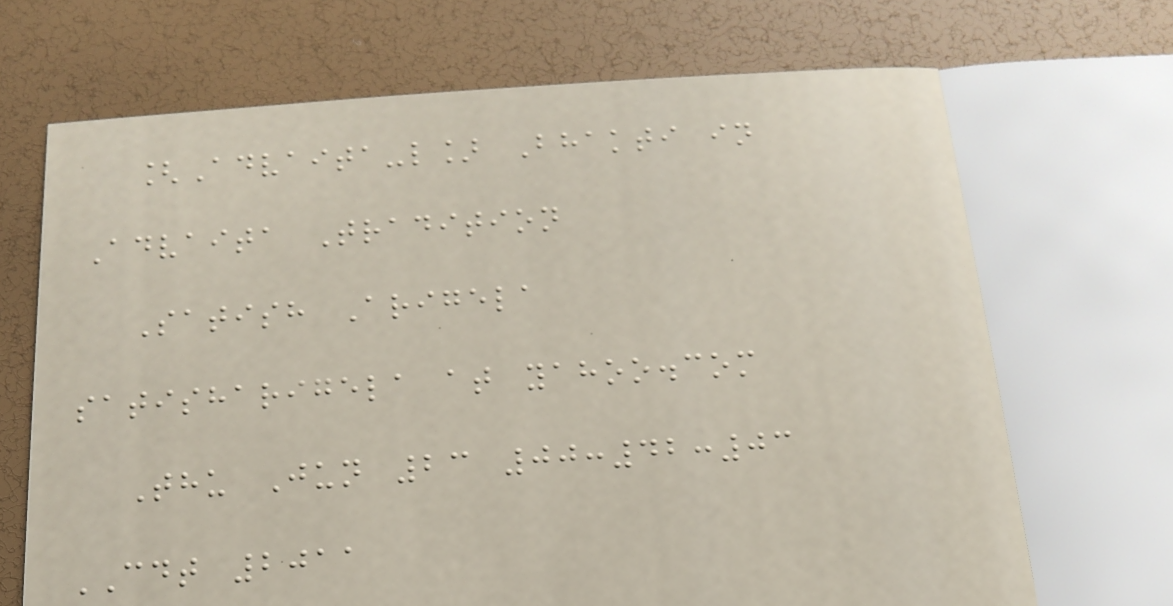[Advaita-l] Bhakti in
Advaita Tradition
Satish Arigela
satisharigela at yahoo.com
Thu Jun 23 00:42:03
CDT 2011
